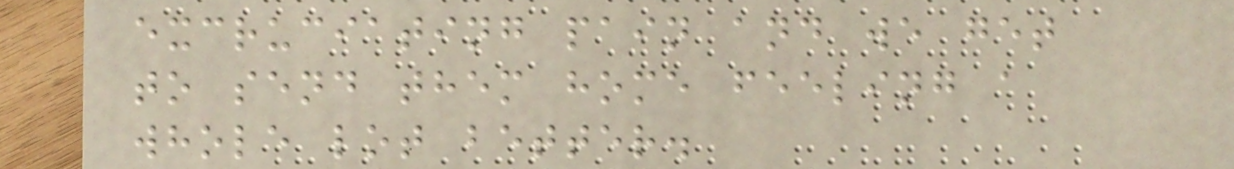excruciating pain and we get
to send them home feeling a
whole lot better.
